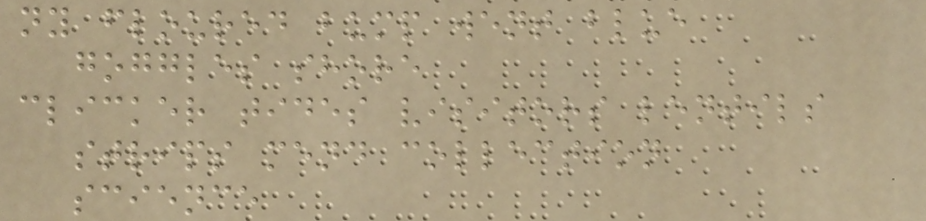ny floured bump went blue
goggles shore
clicker tides visitors lentils
strips mend collection
science
